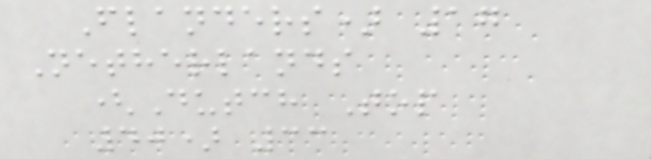Flanders) 17
Netherlands
(Dutch Top
40) 33
